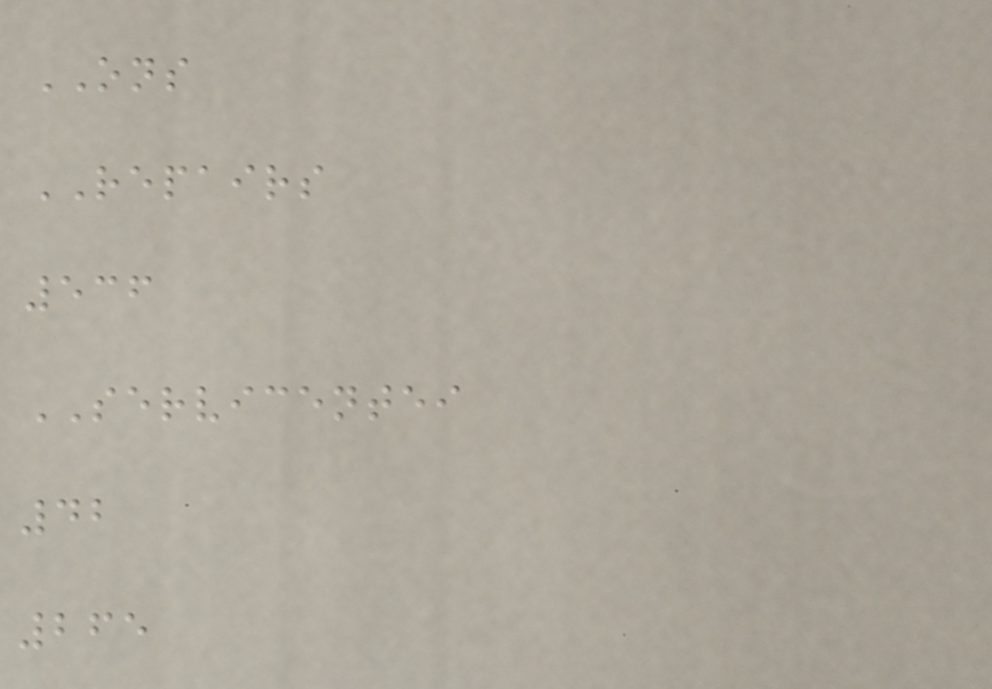ONS
REPAIRS
536
SERVICENTEI
42
265
